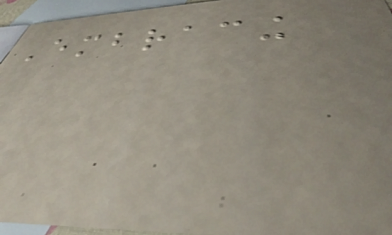Embracing
